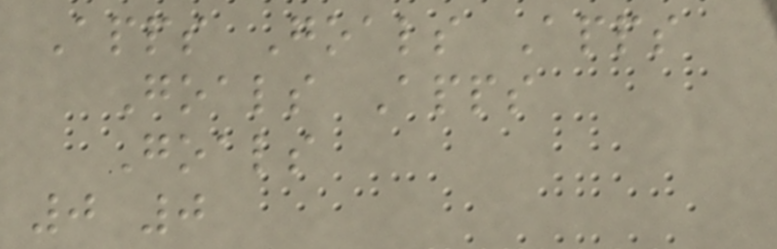Apps Goals Apps
Goals Apps
Goals
0 0
